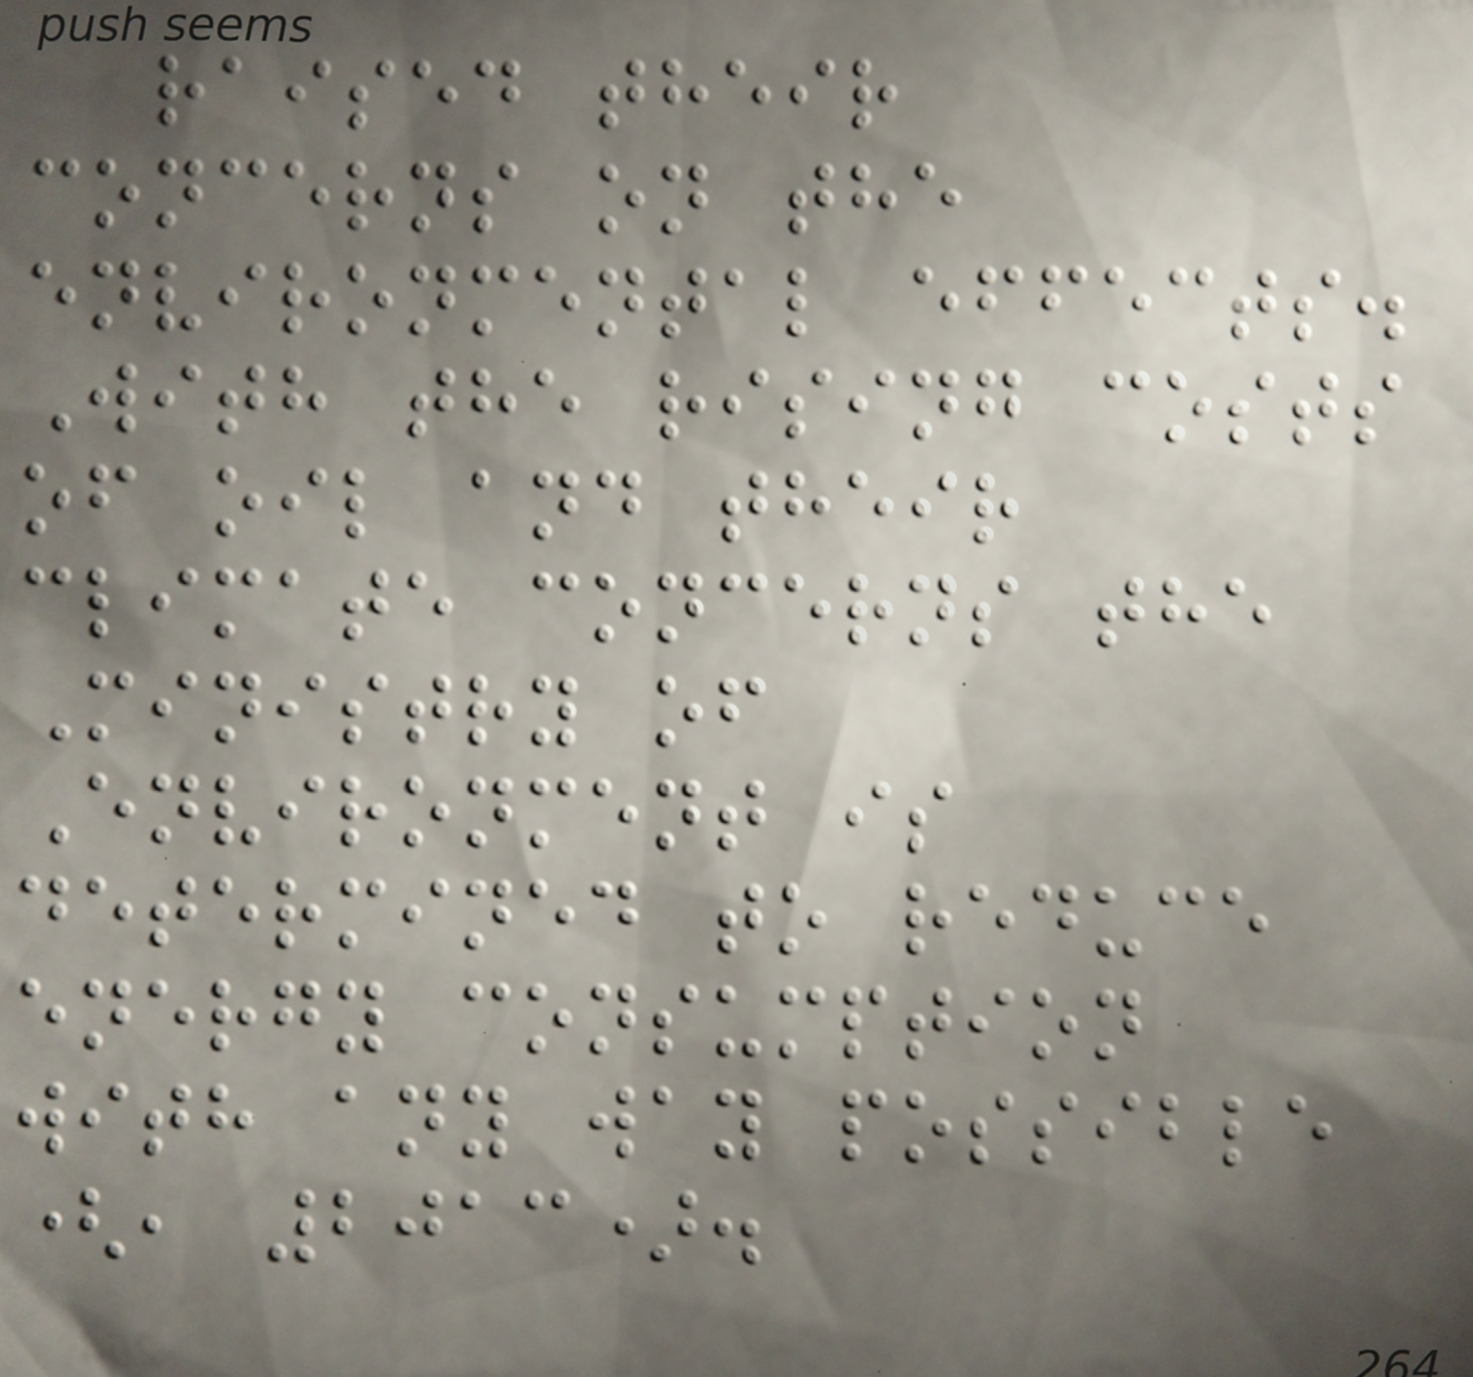raised their
concerns on the
environmental effects.
With the rising costs
of oil and their
climate concerns the
Ministry of
Environment is
determined to reduce
energy consumption
with any way possible
(, 2013).
